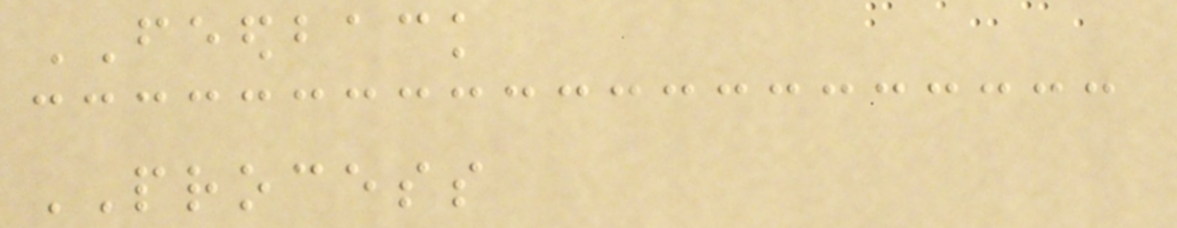FEEDBACK
PROCESS
